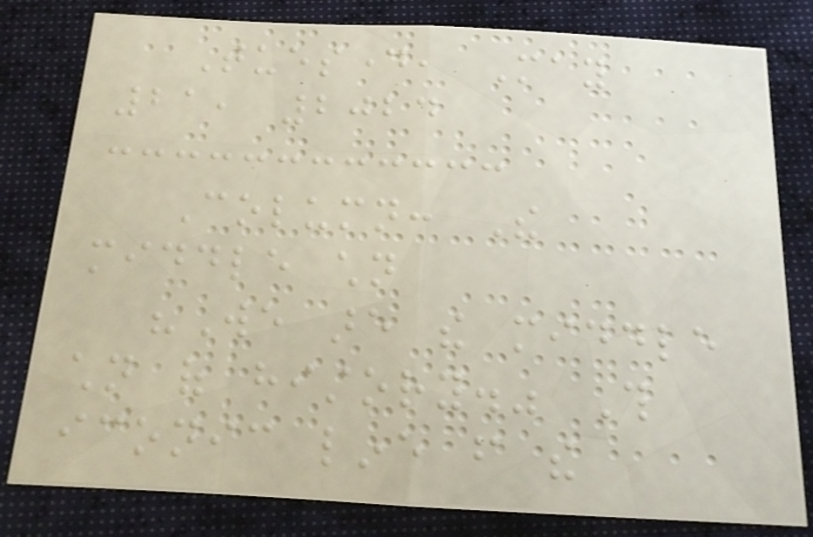Tuesday, May
21, 2024
Column: The
middle children
"We are the middle
children of history." This
iconic line from the
